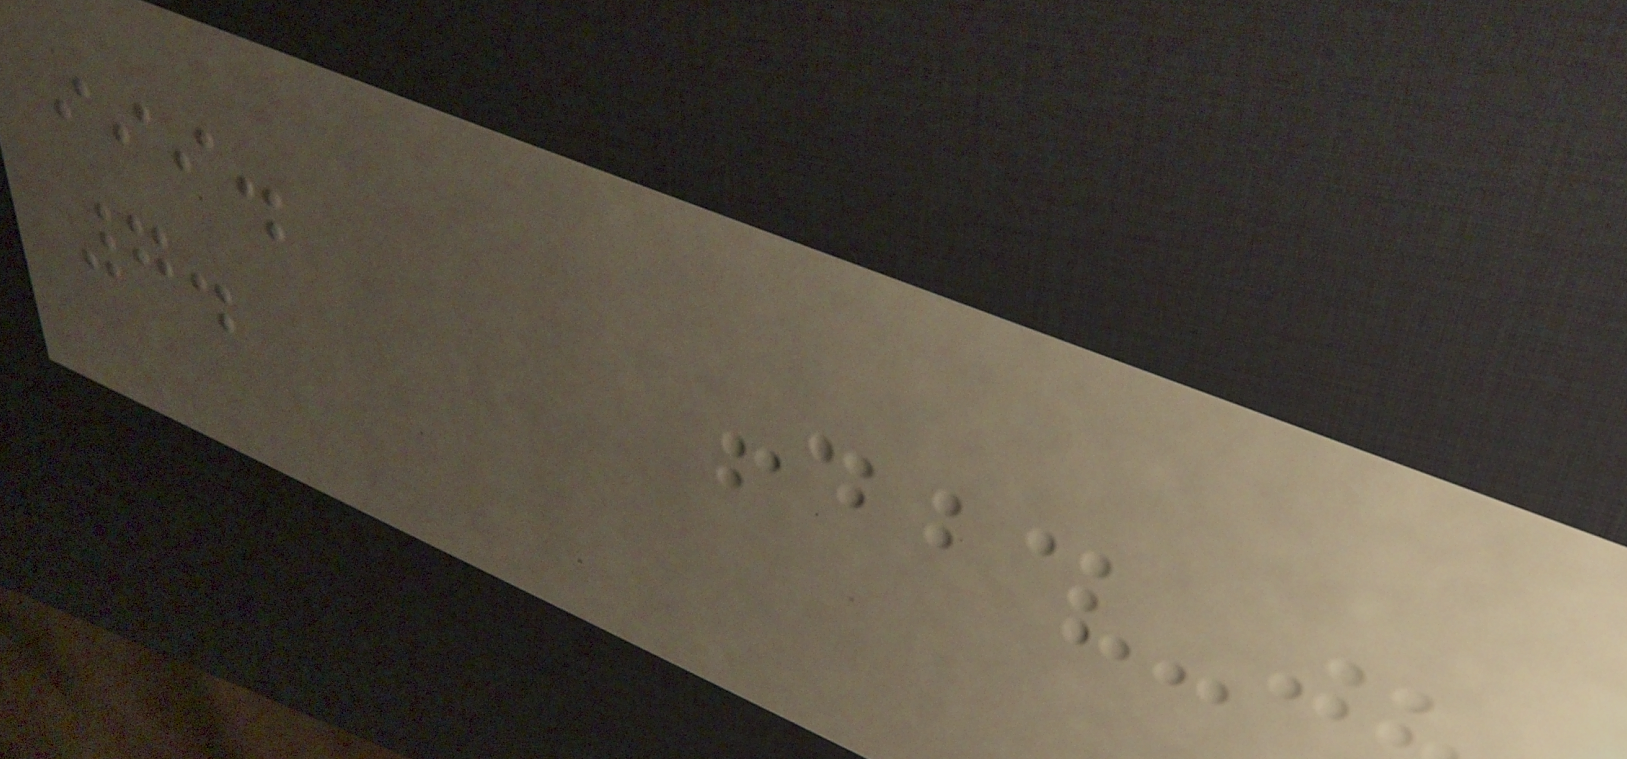iii.
7.
